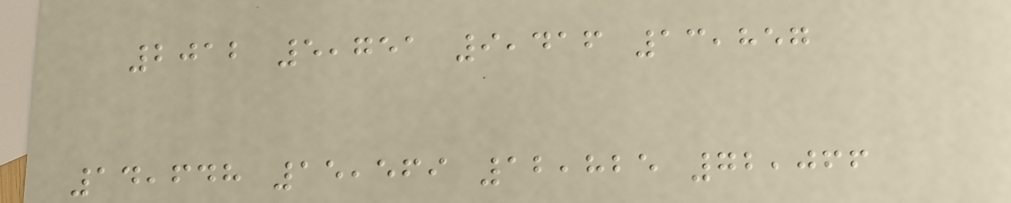2012 5,751 9,416 13,857
14,648 15,569 12,825 72,066
